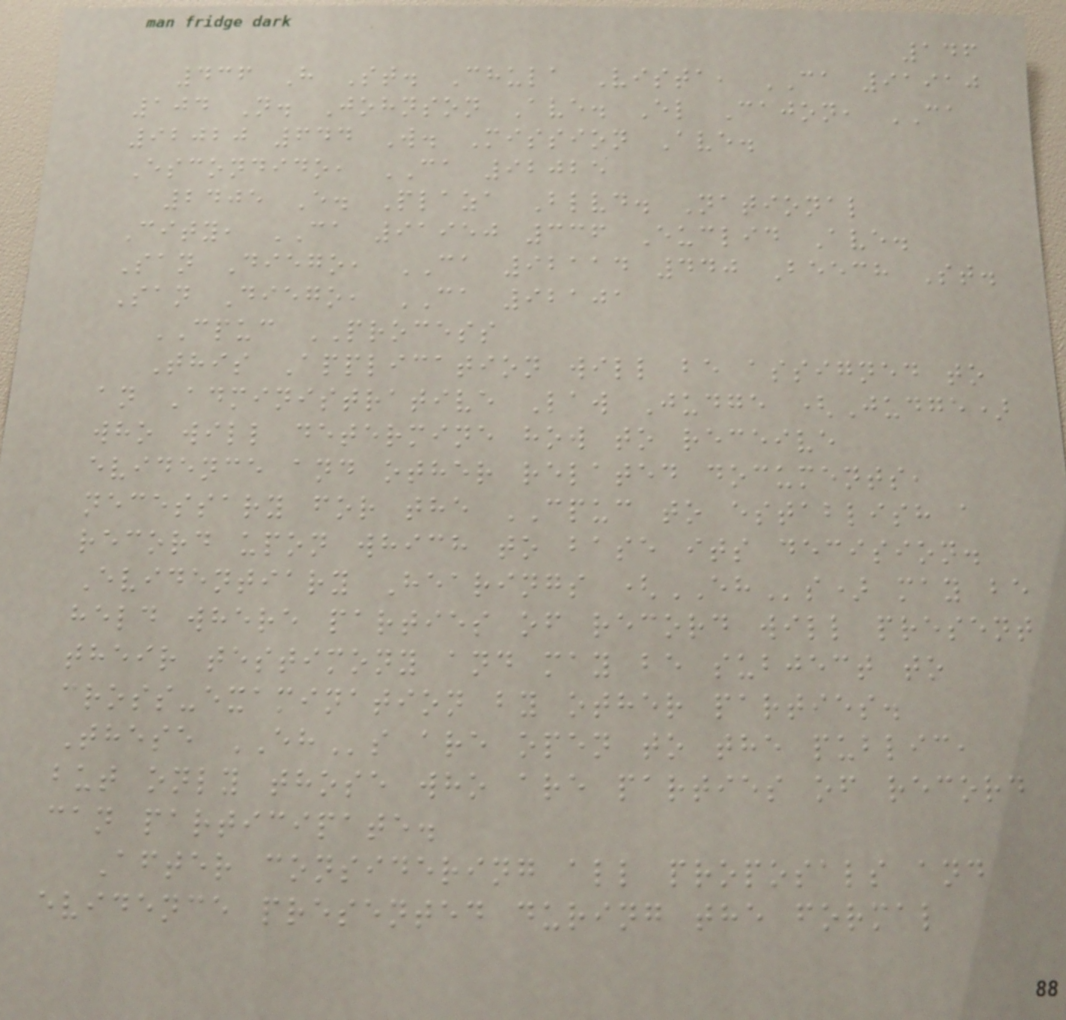146
436 H St. Chula Vista, CA 91910
104 N. Johnson Ave. El Cajon, CA
92020 644 W. Mission Ave.
Escondido, CA 92025
2405 E. Plaza Blvd. National
City, CA 91950 336 Euclid Ave.
San Diego, CA 92114 440 Beech St.
San Diego, CA 92101
CPUC PROCESS
This Application will be assigned to
an Administrative Law Judge (Judge)
who will determine how to receive
evidence and other related documents,
necessary for the CPUC to establish a
record upon which to base its decision.
Evidentiary Hearings (EHs) may be
held where parties of record will present
their testimony and may be subject to
cross-examination by other parties.
These EHs are open to the public,
but only those who are parties of record
can participate.
After considering all proposals and
evidence presented during the formal
